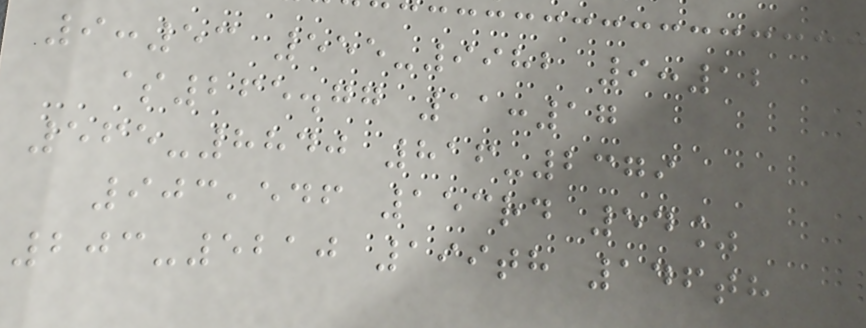9:53 555-9982 9:12
$265.77 11:17
565-8840 816-2379
903,546 153rd 54%
203-5210 199th 146th
